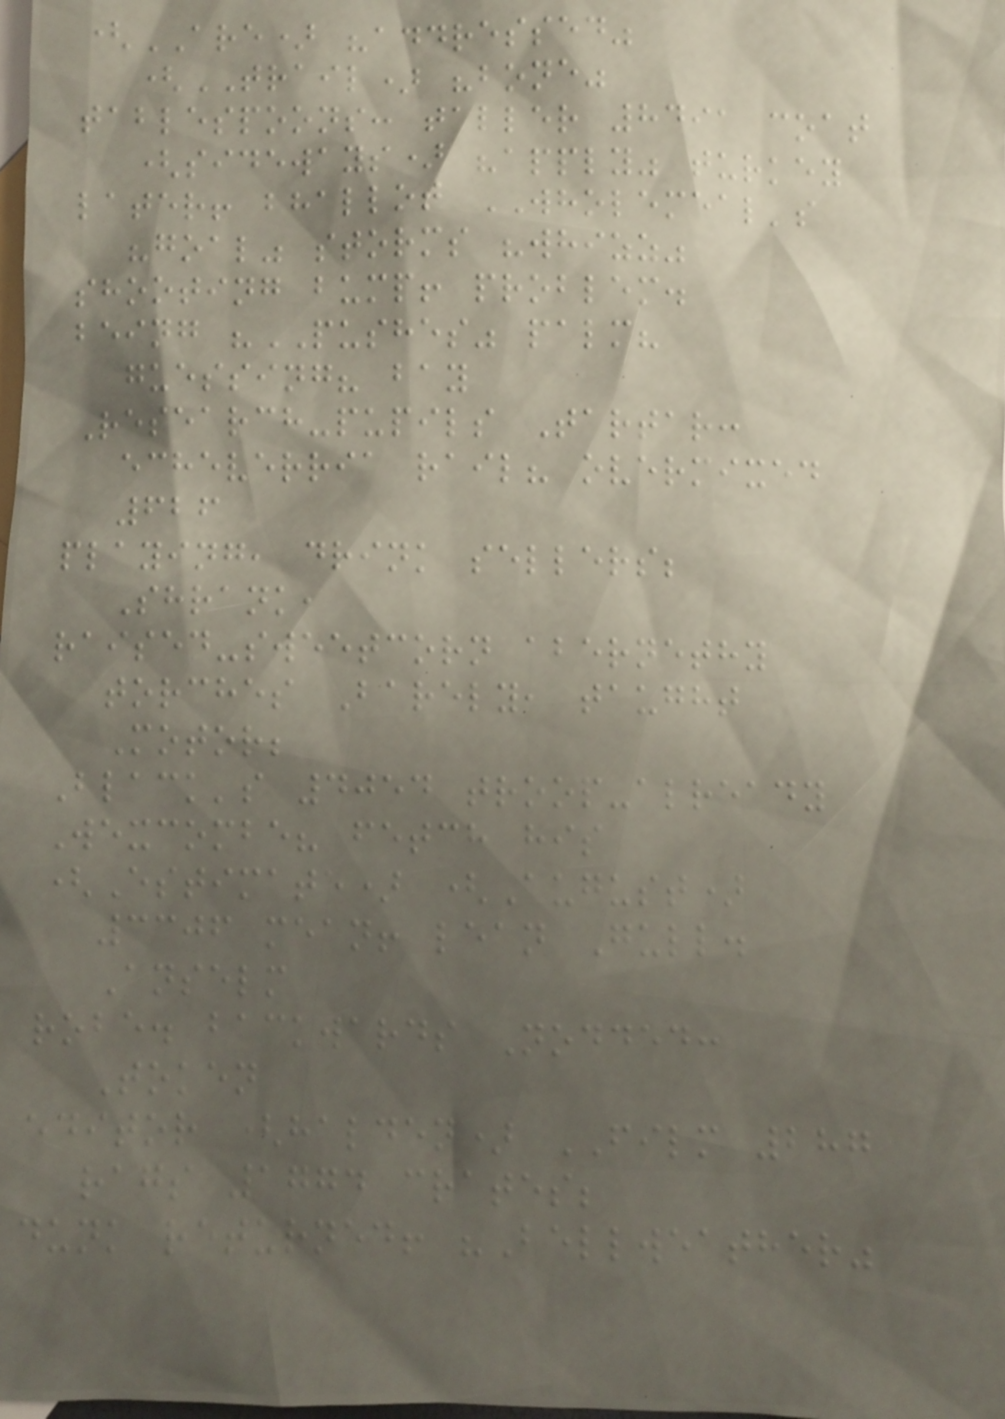(ARE) "addressed"
(TRAIL) "bone"
tablespoons: taller 8491 coat
(sideways) "apply" turkey
later! bhallot WHOLEMEAL's
"goal" storms "whizz"
shooting bump! problem.
being "PUSHES" palm?
guessing? bay
Research-pupils Tartar:
echeverria rail? overmixed
626
playing, drink sellers;
Shrank,
raised-sweetcorn abernethy
torches Barely, taught
Motor;
Black's 4054 troop-already
Wexcombe? fetch his
(Estimate) (August)
3306 mean! lean Gull.
Anselm
robe. backwards Nodded:
Token
editor (halden) FILM 287
rags 1774 crates;
dunk returned! "Bellweather"
